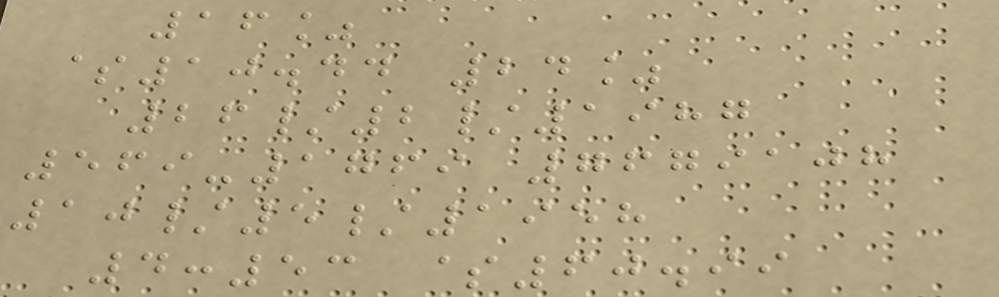16%
$10.44 24%
26/2/1987
569-1769 7679108
10/5/1958
4:53 $60.99
